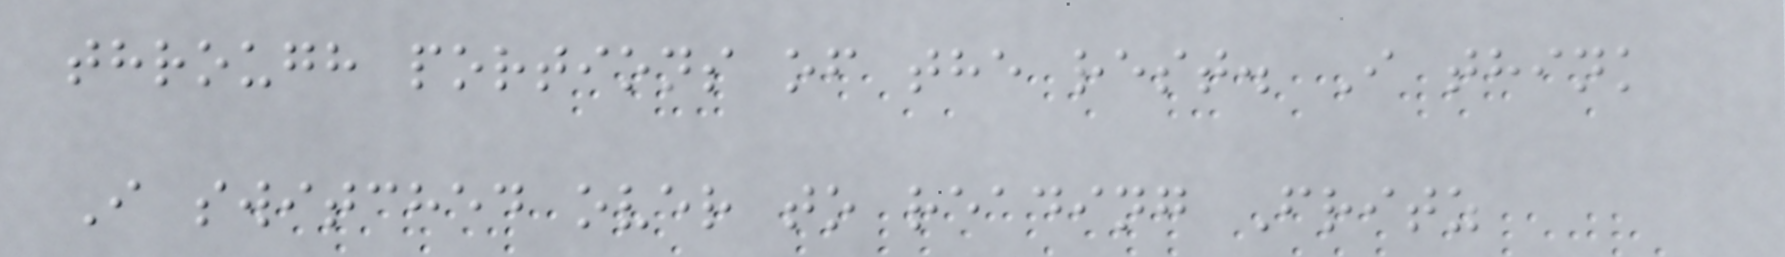through portions of the rest. I think
I switched over to reading Fritz
